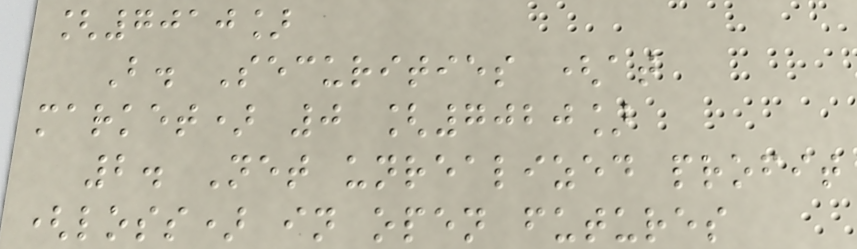[7010]
B. Securities (at
market) 0 [7020]
2. Net unrealized profit
(loss) in open futures
